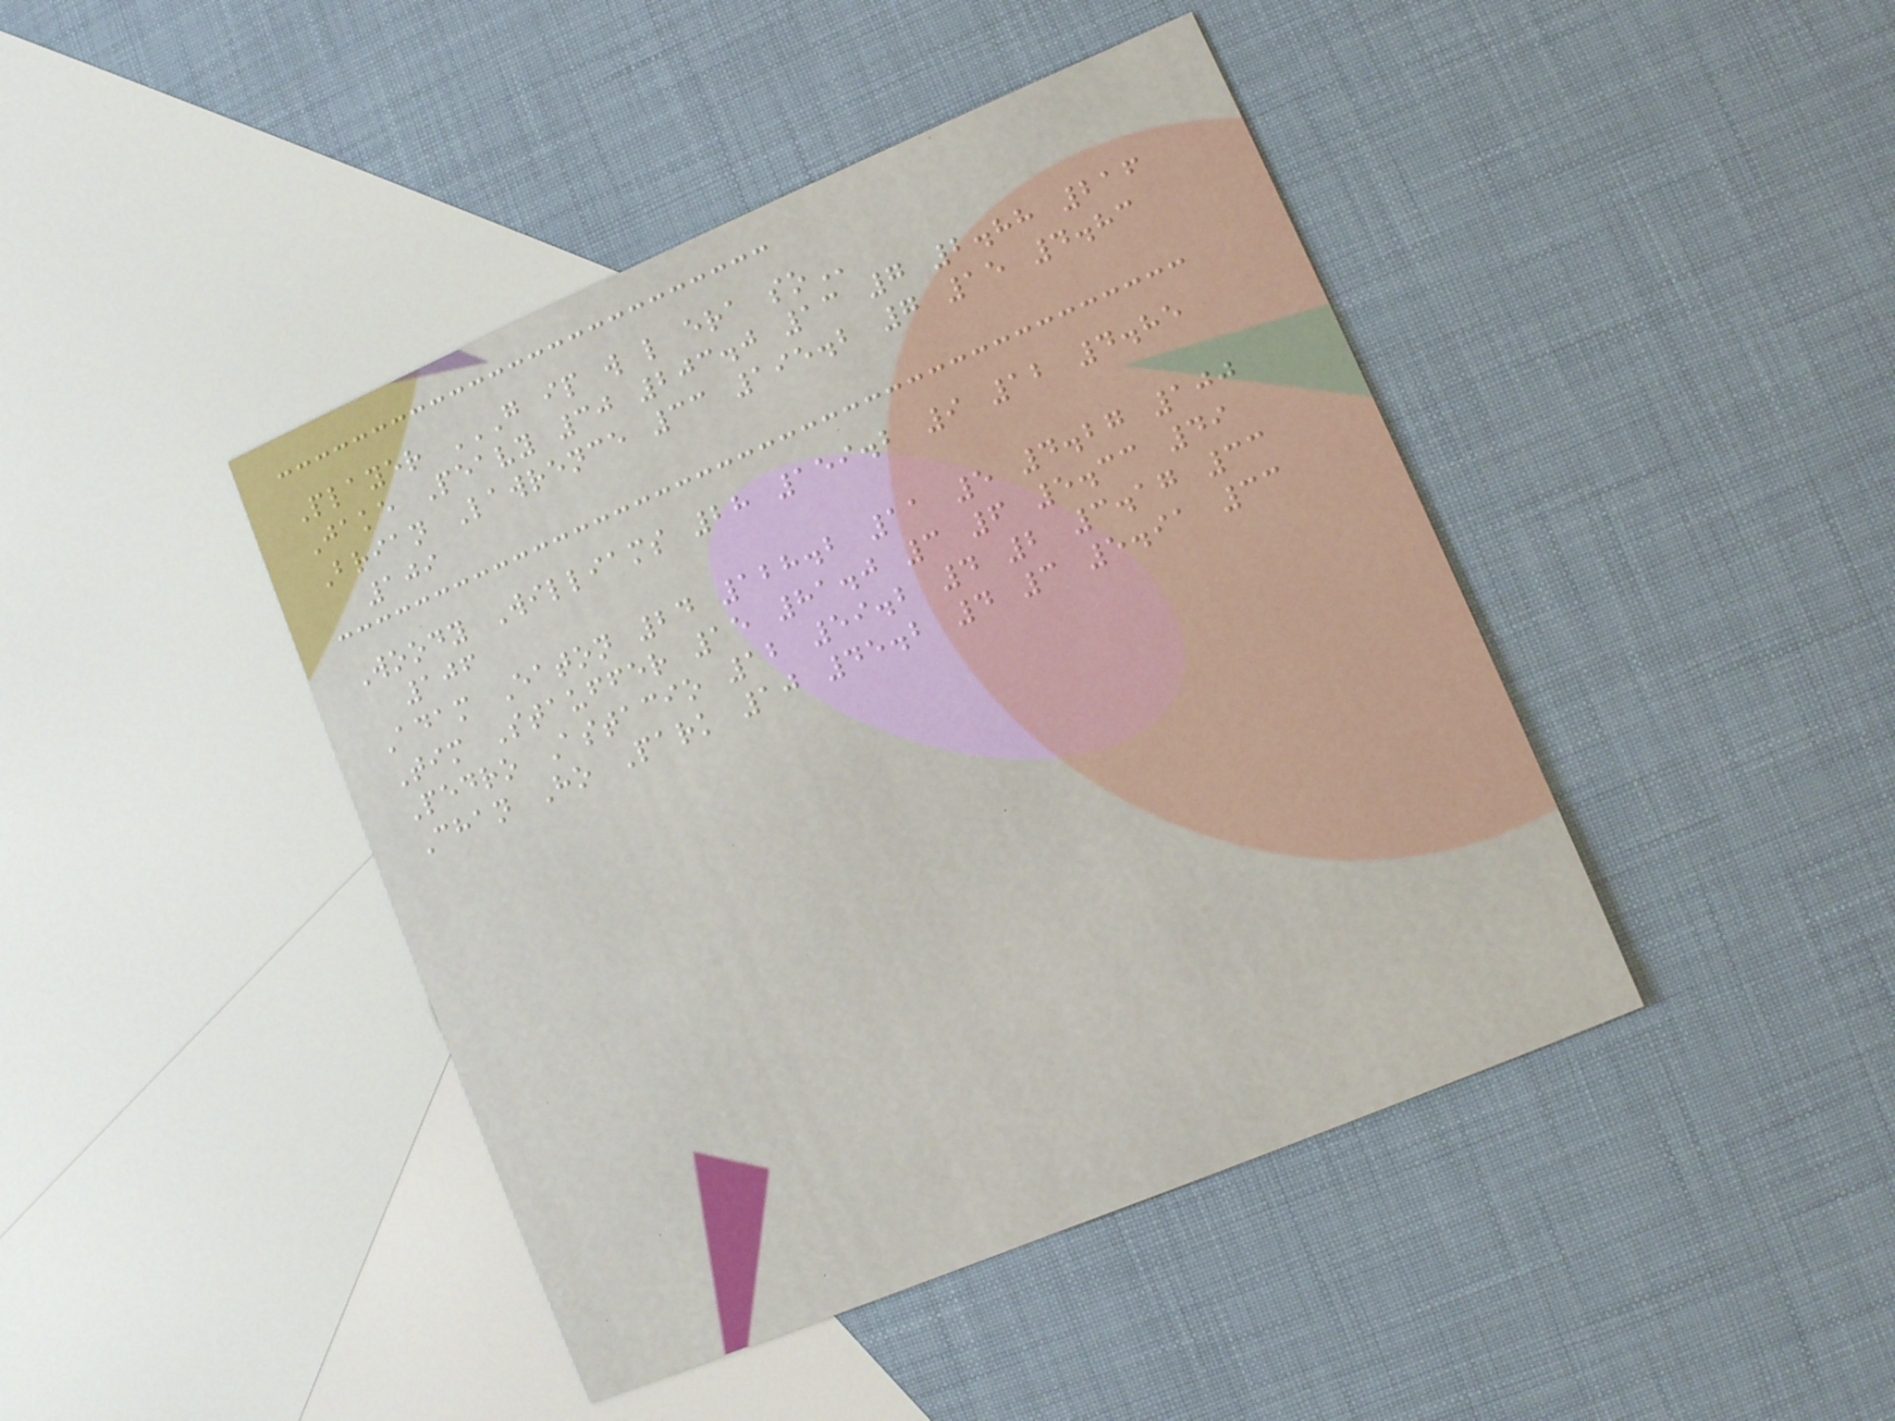Player G IP W L ERA SO
Jake Peavy 30 203.0 13 7 2.88 216
Brian Lawrence 33 195.2 7 15 4.83
109
Woody Williams 28 159.2 9 12 4.85
106
Adam Eaton 24 128.2 11 5 4.27 100
Tim Stauffer 15 81.0 3 6 5.33 49
Pedro Astacio 12 59.2 4 2 3.17 33
Chan Ho Park 10 45.2 4 3 5.91 33
